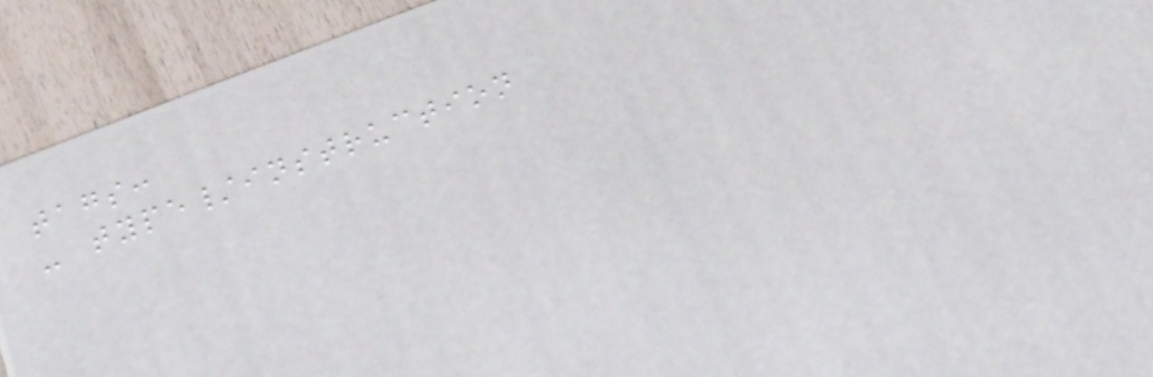tags:
- type/instruction
